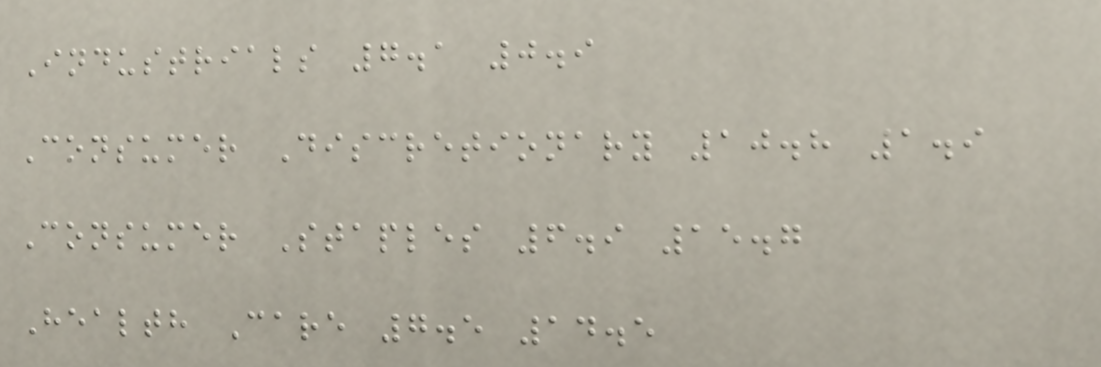Industrials 7.1 0.9
Consumer Discretionary 10.8 1.9
Consumer Staples 6.9 15.7
Health Care 7.5 14.5
